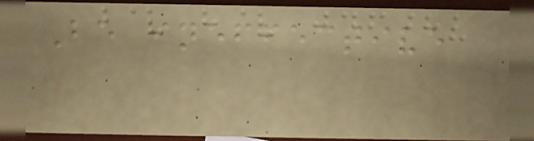Be ineffective
